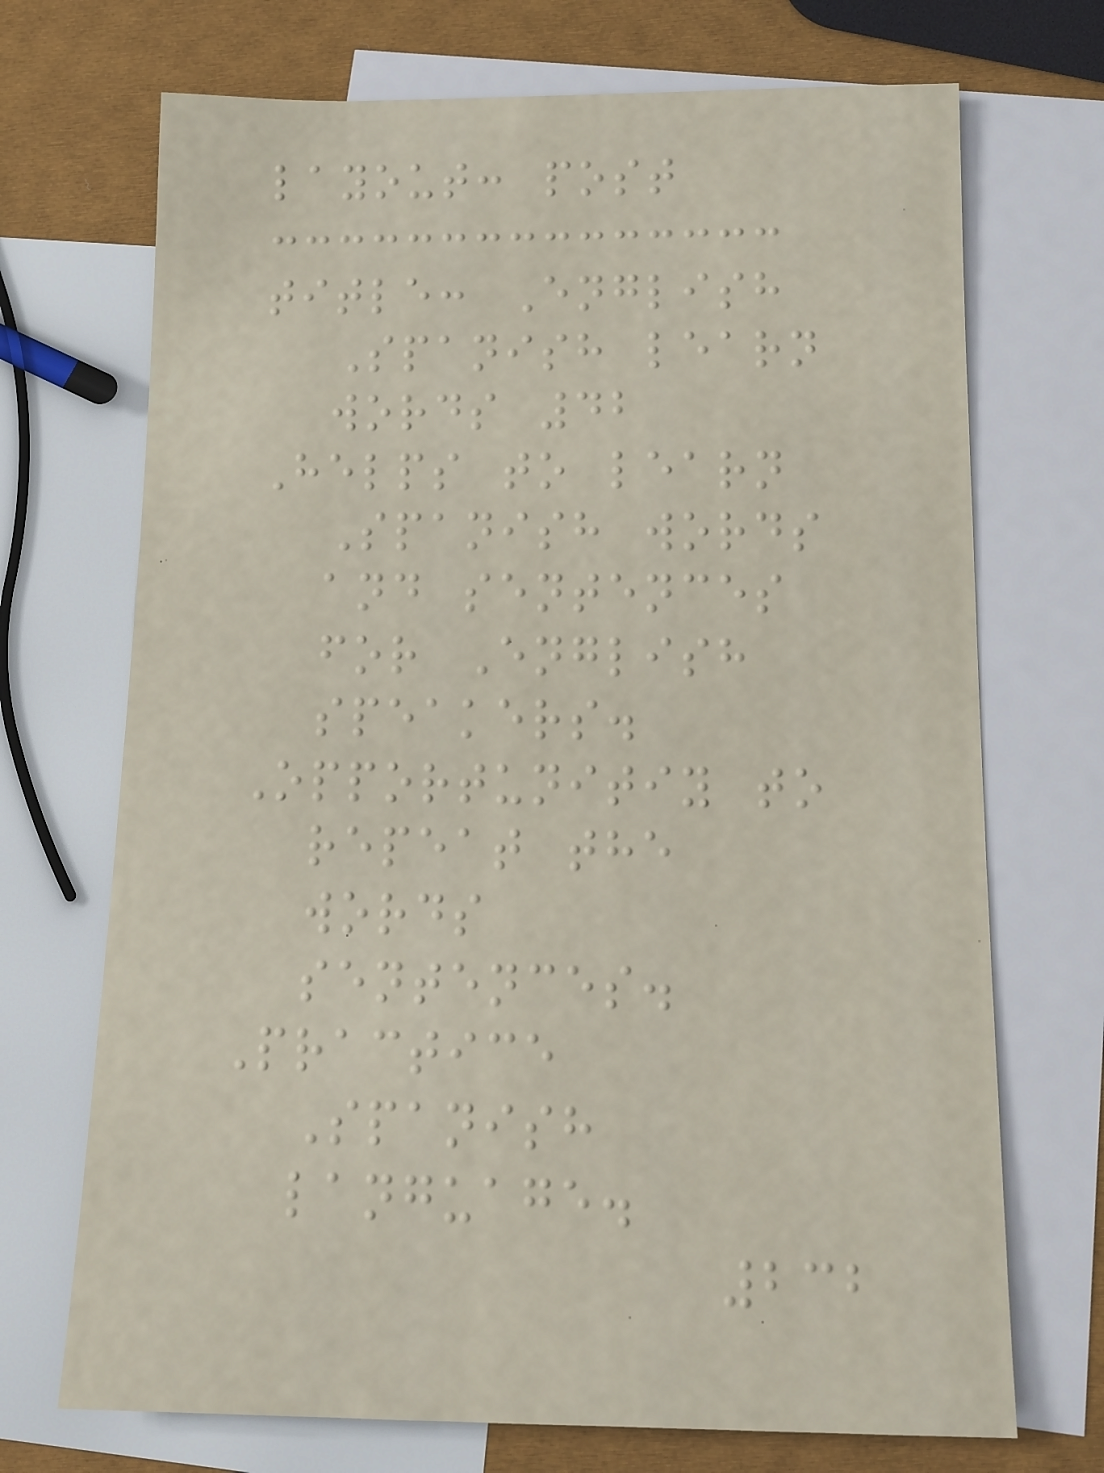layout: post
title: English
Spanish learn
words 42
Helps to learn
Spanish words
and sentences
for English
speakers.
Opportunitiy to
repeat the
words
sentences.
Practice
Spanish
language.
232
